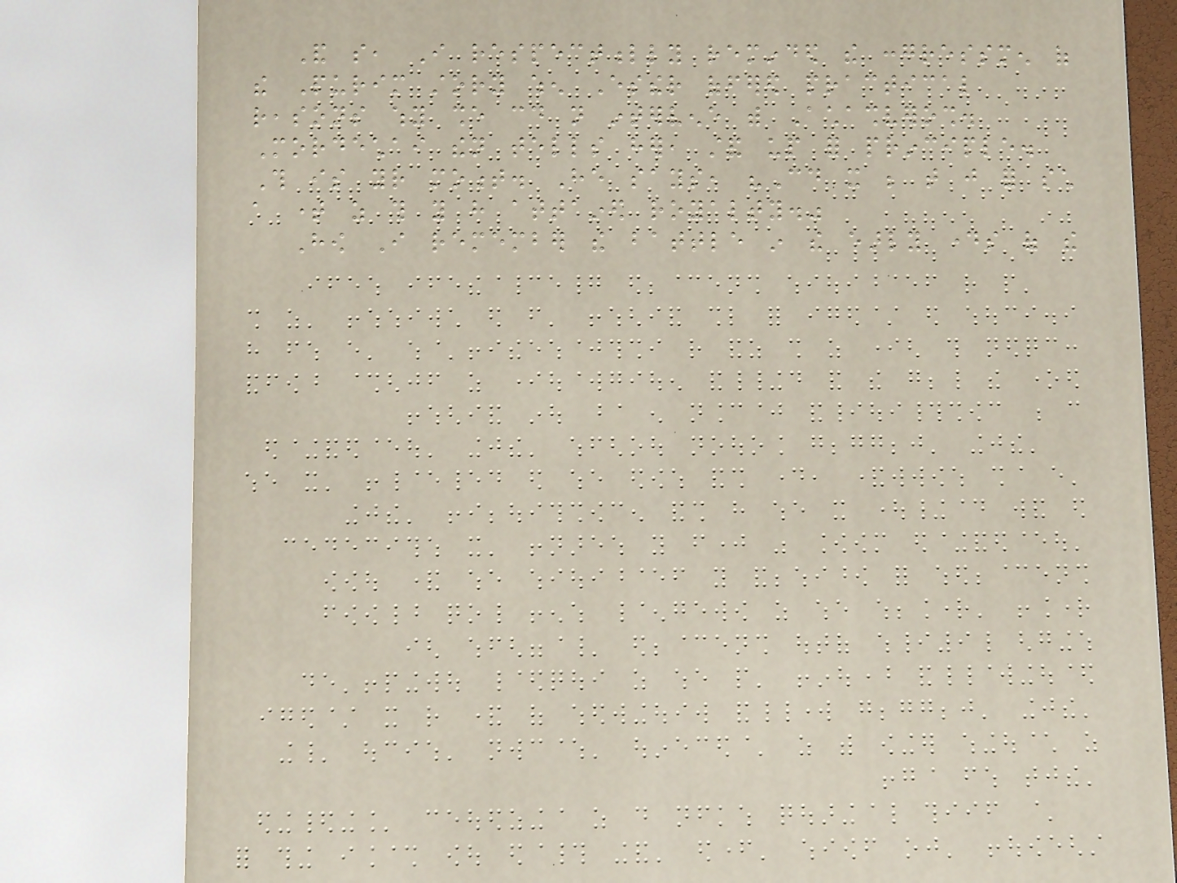And so, I respectfully reminded the congressmen of
the Purim story when Esther offered practical
reasons why she could not intervene with Achashverosh.
Mordechai then tells her, stand up for principle.
This is your moment. He says, "Could it be that just for such
a time as this you have attained royalty."
How I remember the battle in the early days of the
